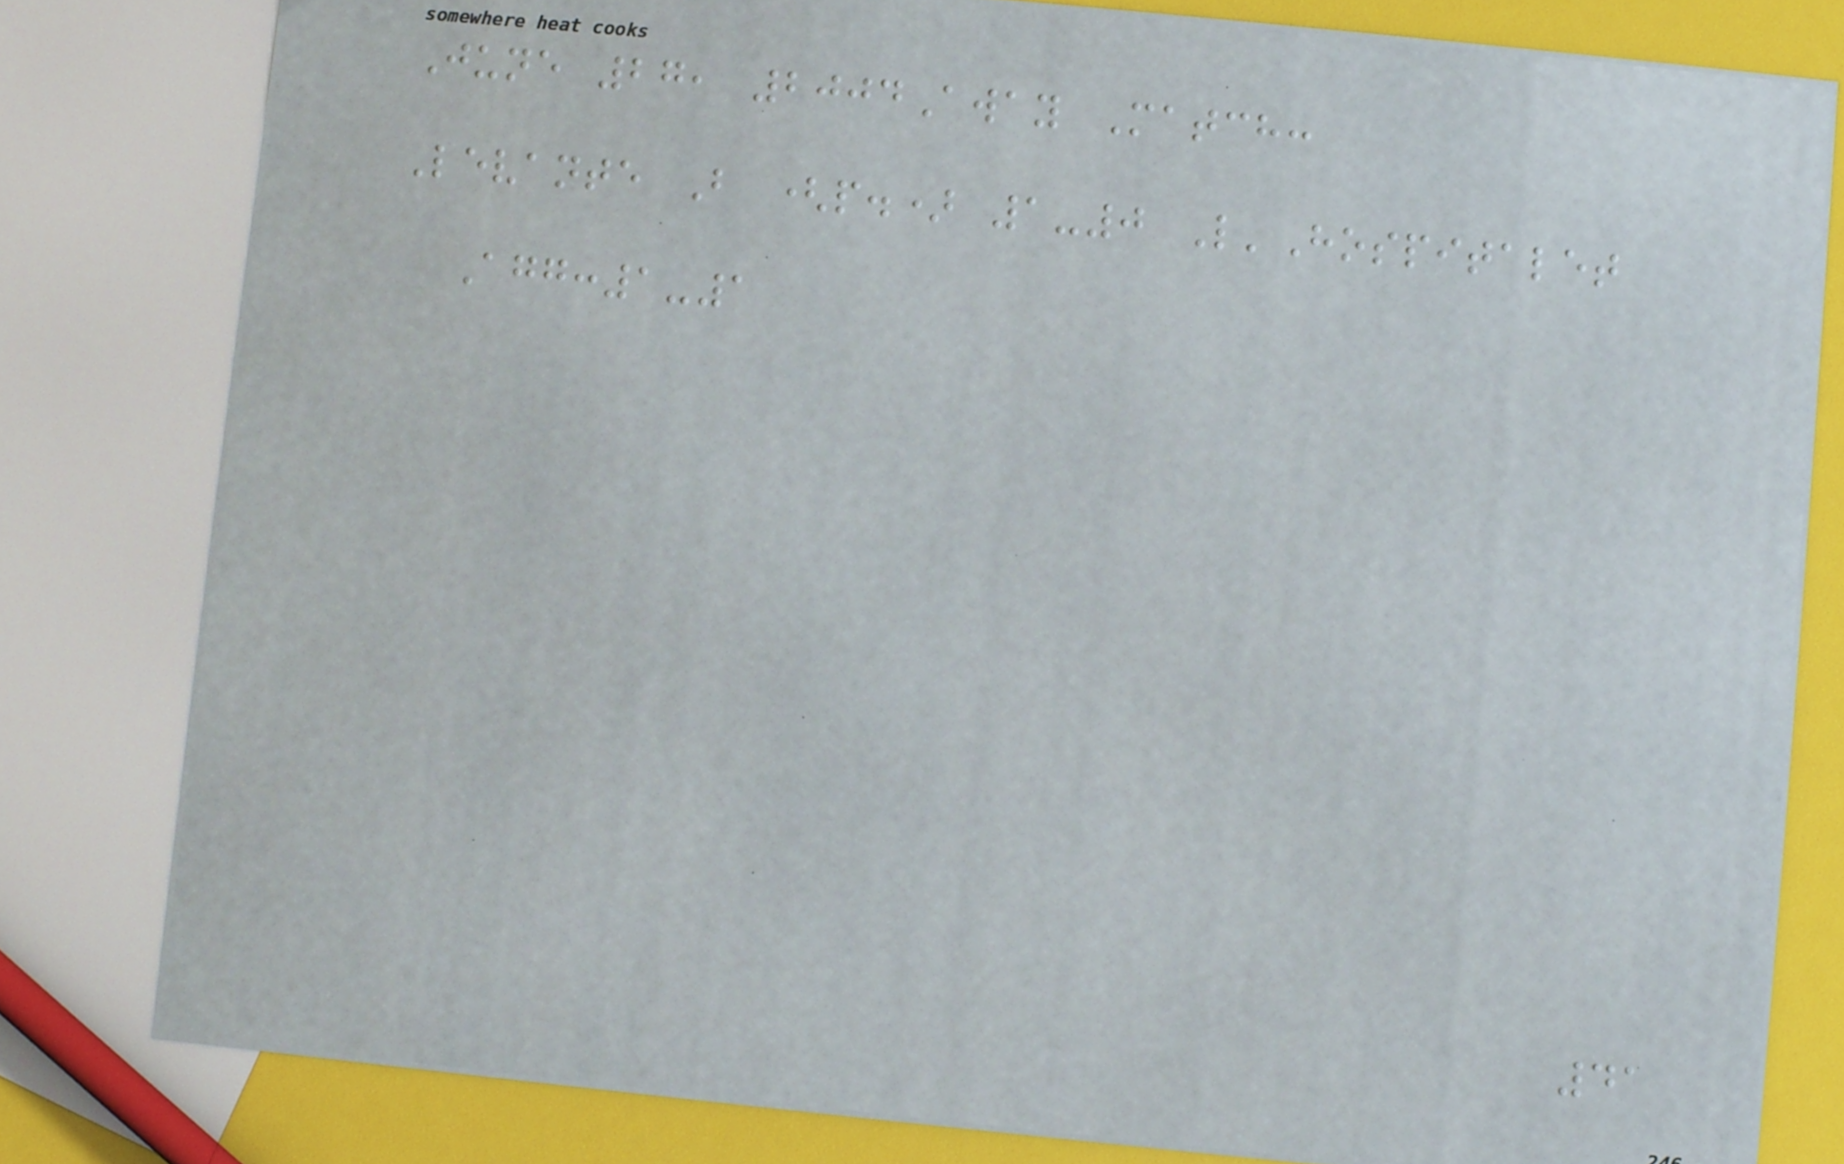June 27, 2004Away Match:
Levante B (p.) 1-0 L'Hospitalet
Agg:1-1
41
